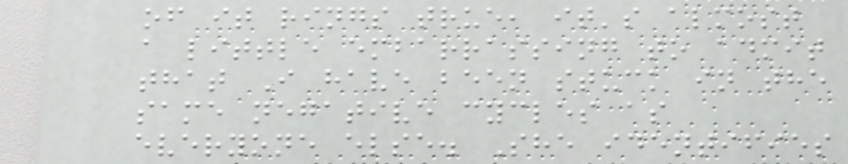of it rings true, it's almost
a little embarrassing to admit
that I have been stuck in the
same negative cycles as
everyone else. She identifies
